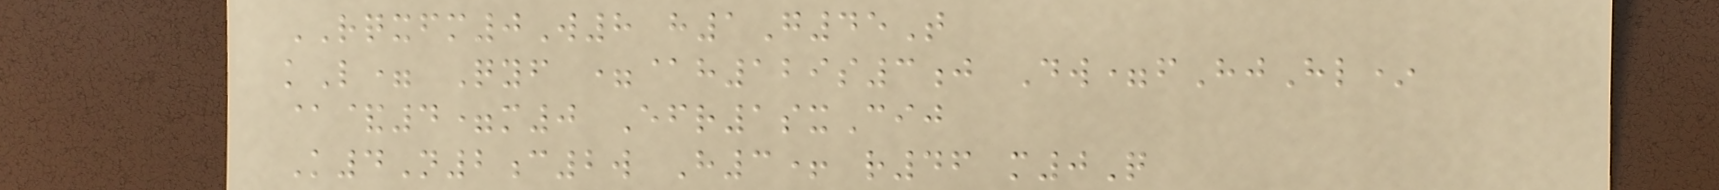RQXFM0W8 h1G45T
kL= Qyf =@h129s3j Dw=fHjHl*
@&4=m0 Efr1sxCij
K4N2c2w H3+ r46 m0Q
